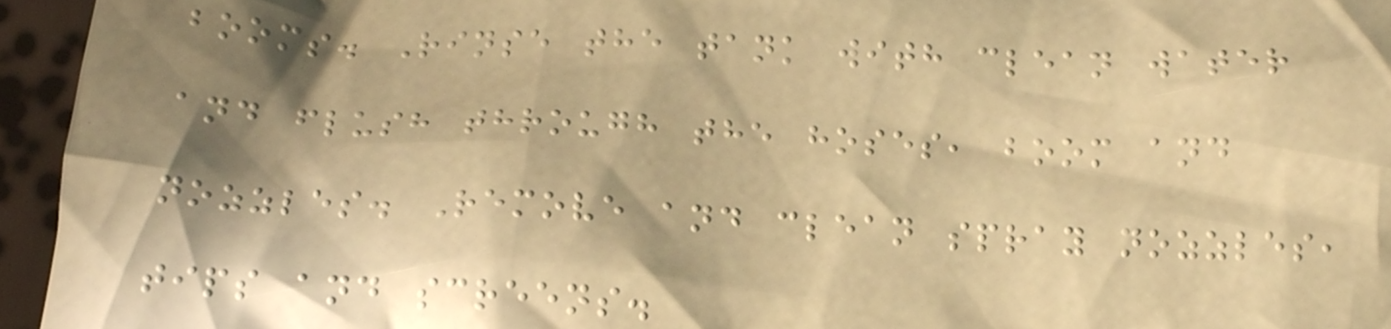booms. Rinse the tank with clean water
and flush through the hoses, boom and
nozzles. Remove and clean spray nozzles,
tips and screens.
